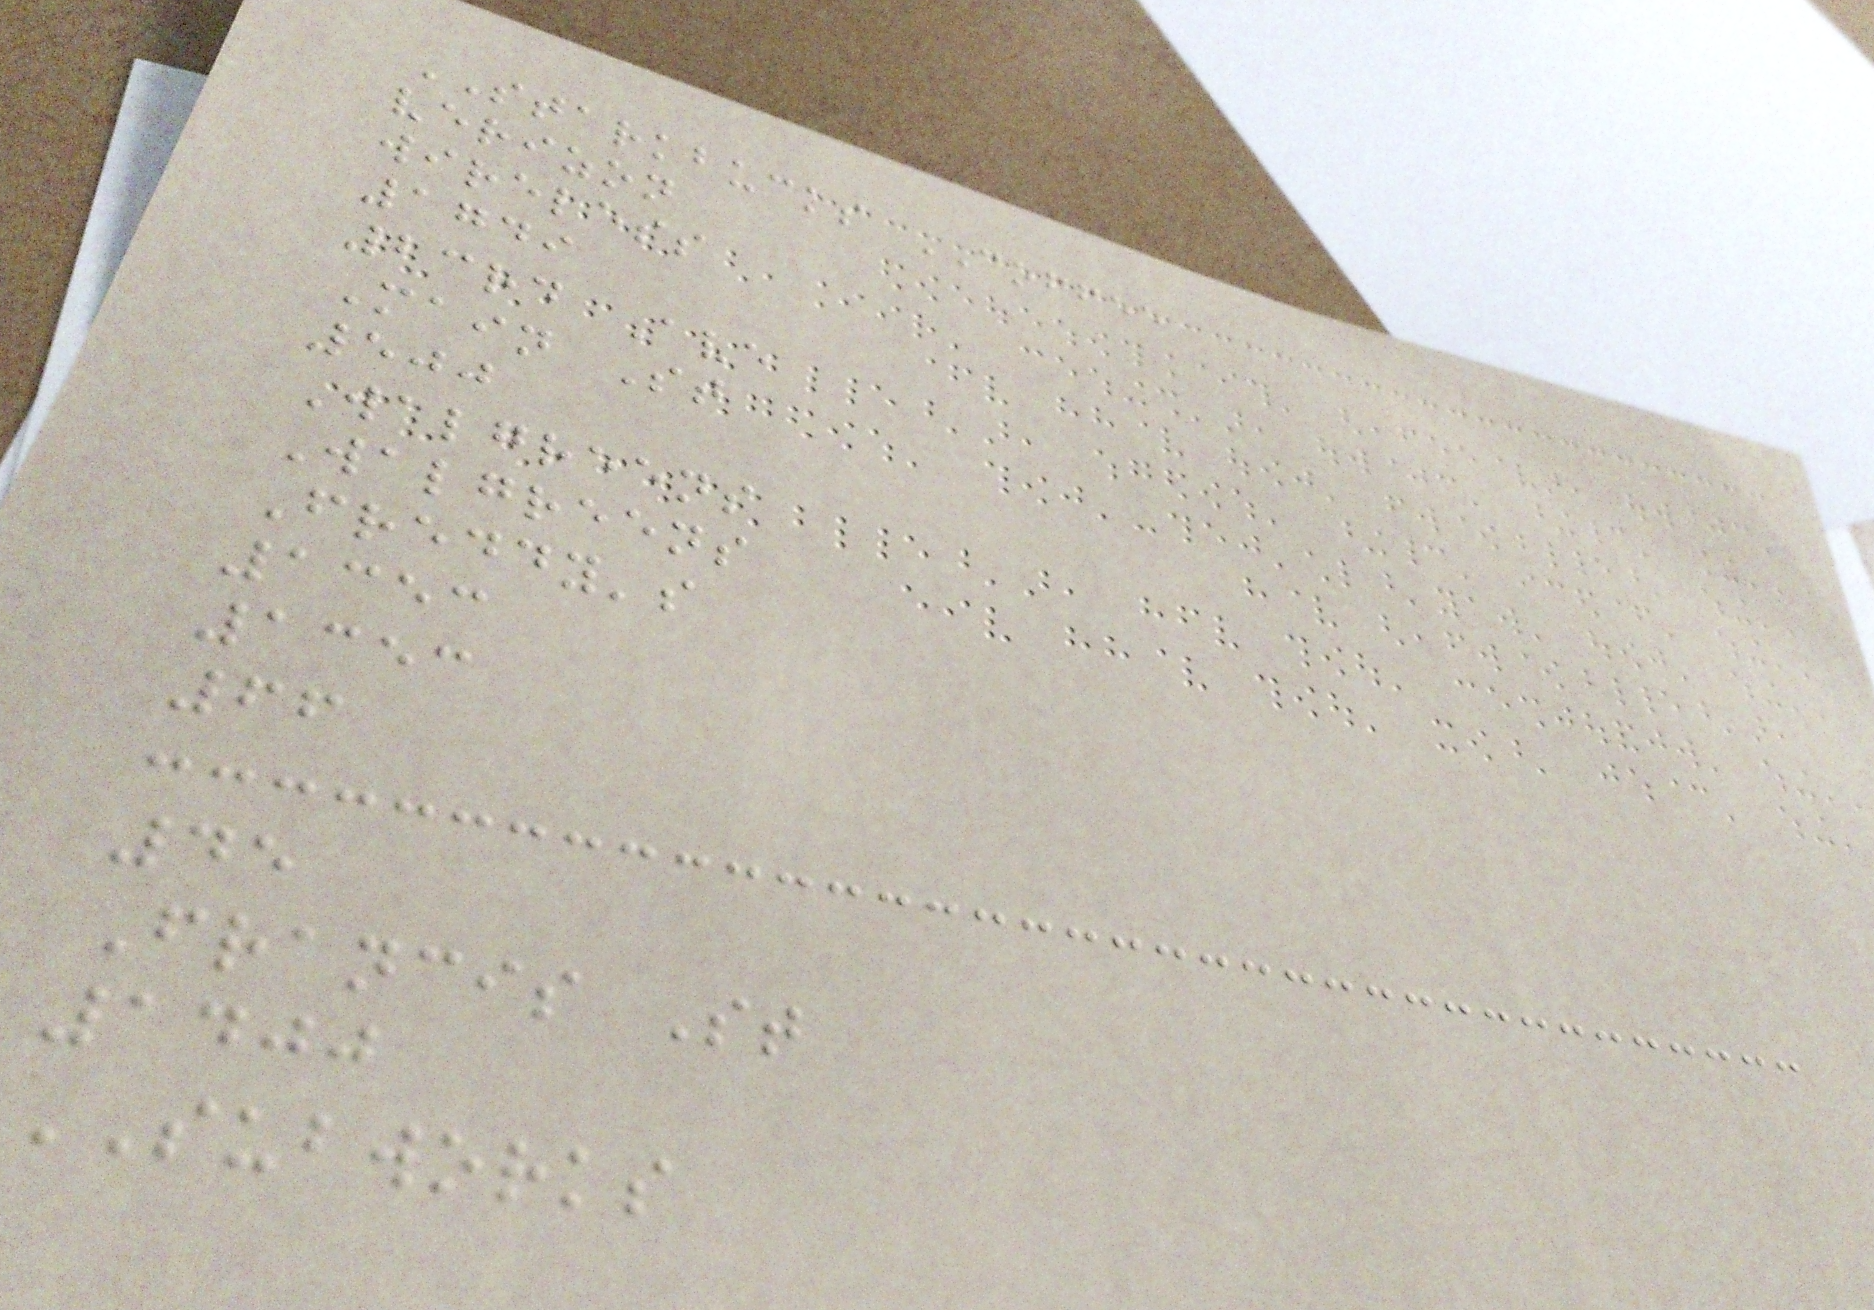STARKBUCKS COFFEE
verizon
wireless
1749
23rd Ave
Main St
500
Walgreens
Walgreens
Freddy's
1353
1353
66
45
Francis St
1400
SUBWORKS
